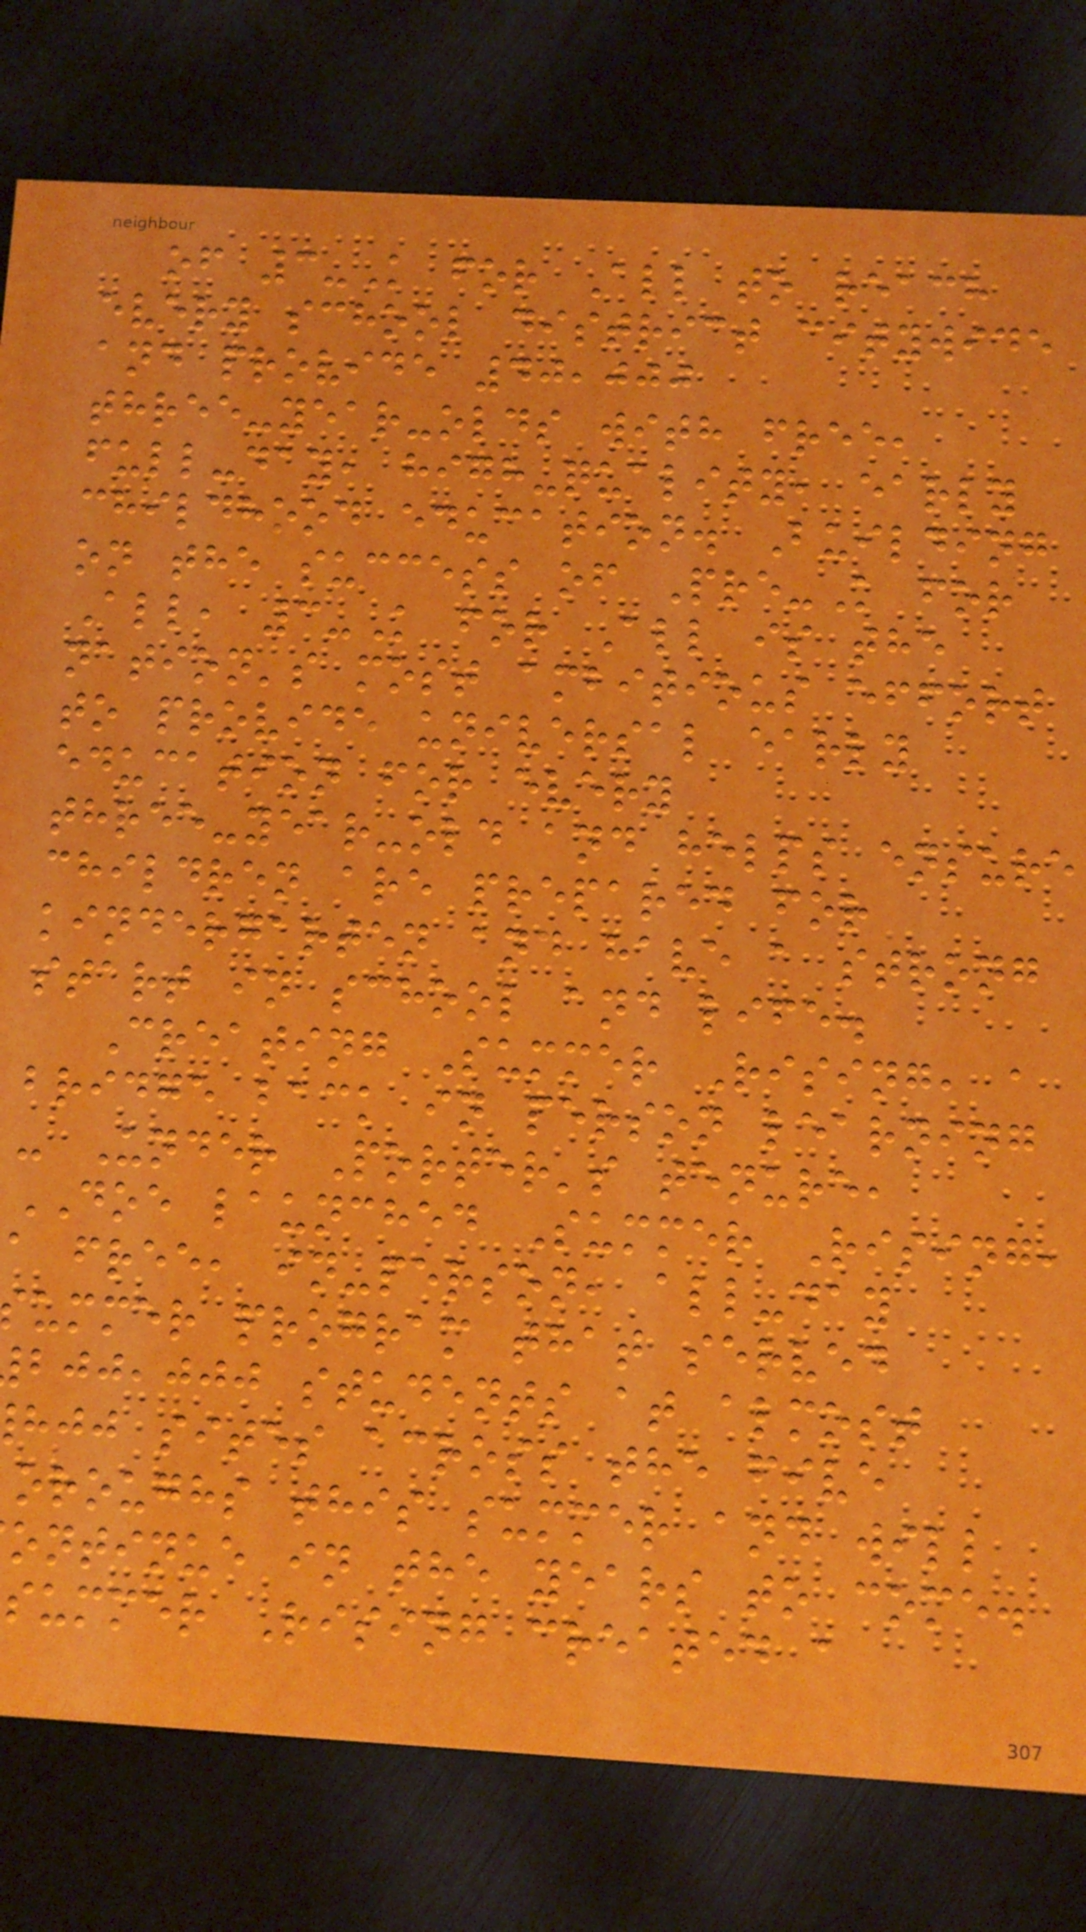of 3-K for All to reach
every school district citywide
and provide 40,000
three-year-olds with free,
full-day, high-quality, early
childhood education. Building
on the success of Pre-K for
All, 3-K for All is the
nation's most ambitious effort
to provide universal early
education for every
three-year-old and helps ensure
children are prepared for
kindergarten and have a strong
start in school and life.
Creating Summer Rising, a
bridge back in person learning
- Under Porter's tenure,
DOE launched Summer Rising,
a free, in-person, all-day
ummer program that served
,jjj students at almost
hjj sites across the five
oroughs this summer and will
ontinue in the years to come.
summer Rising created a
